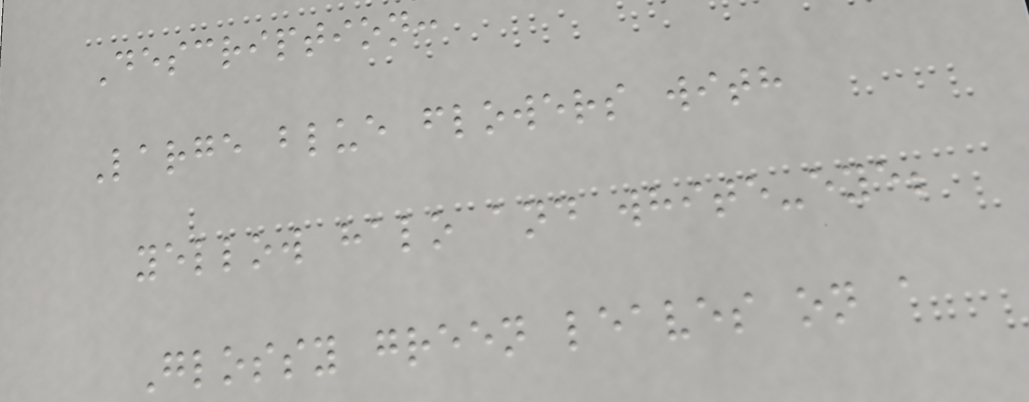Description:
Large blue flowers with
yellow halo and white-eye;
Glossy green leaves on a
